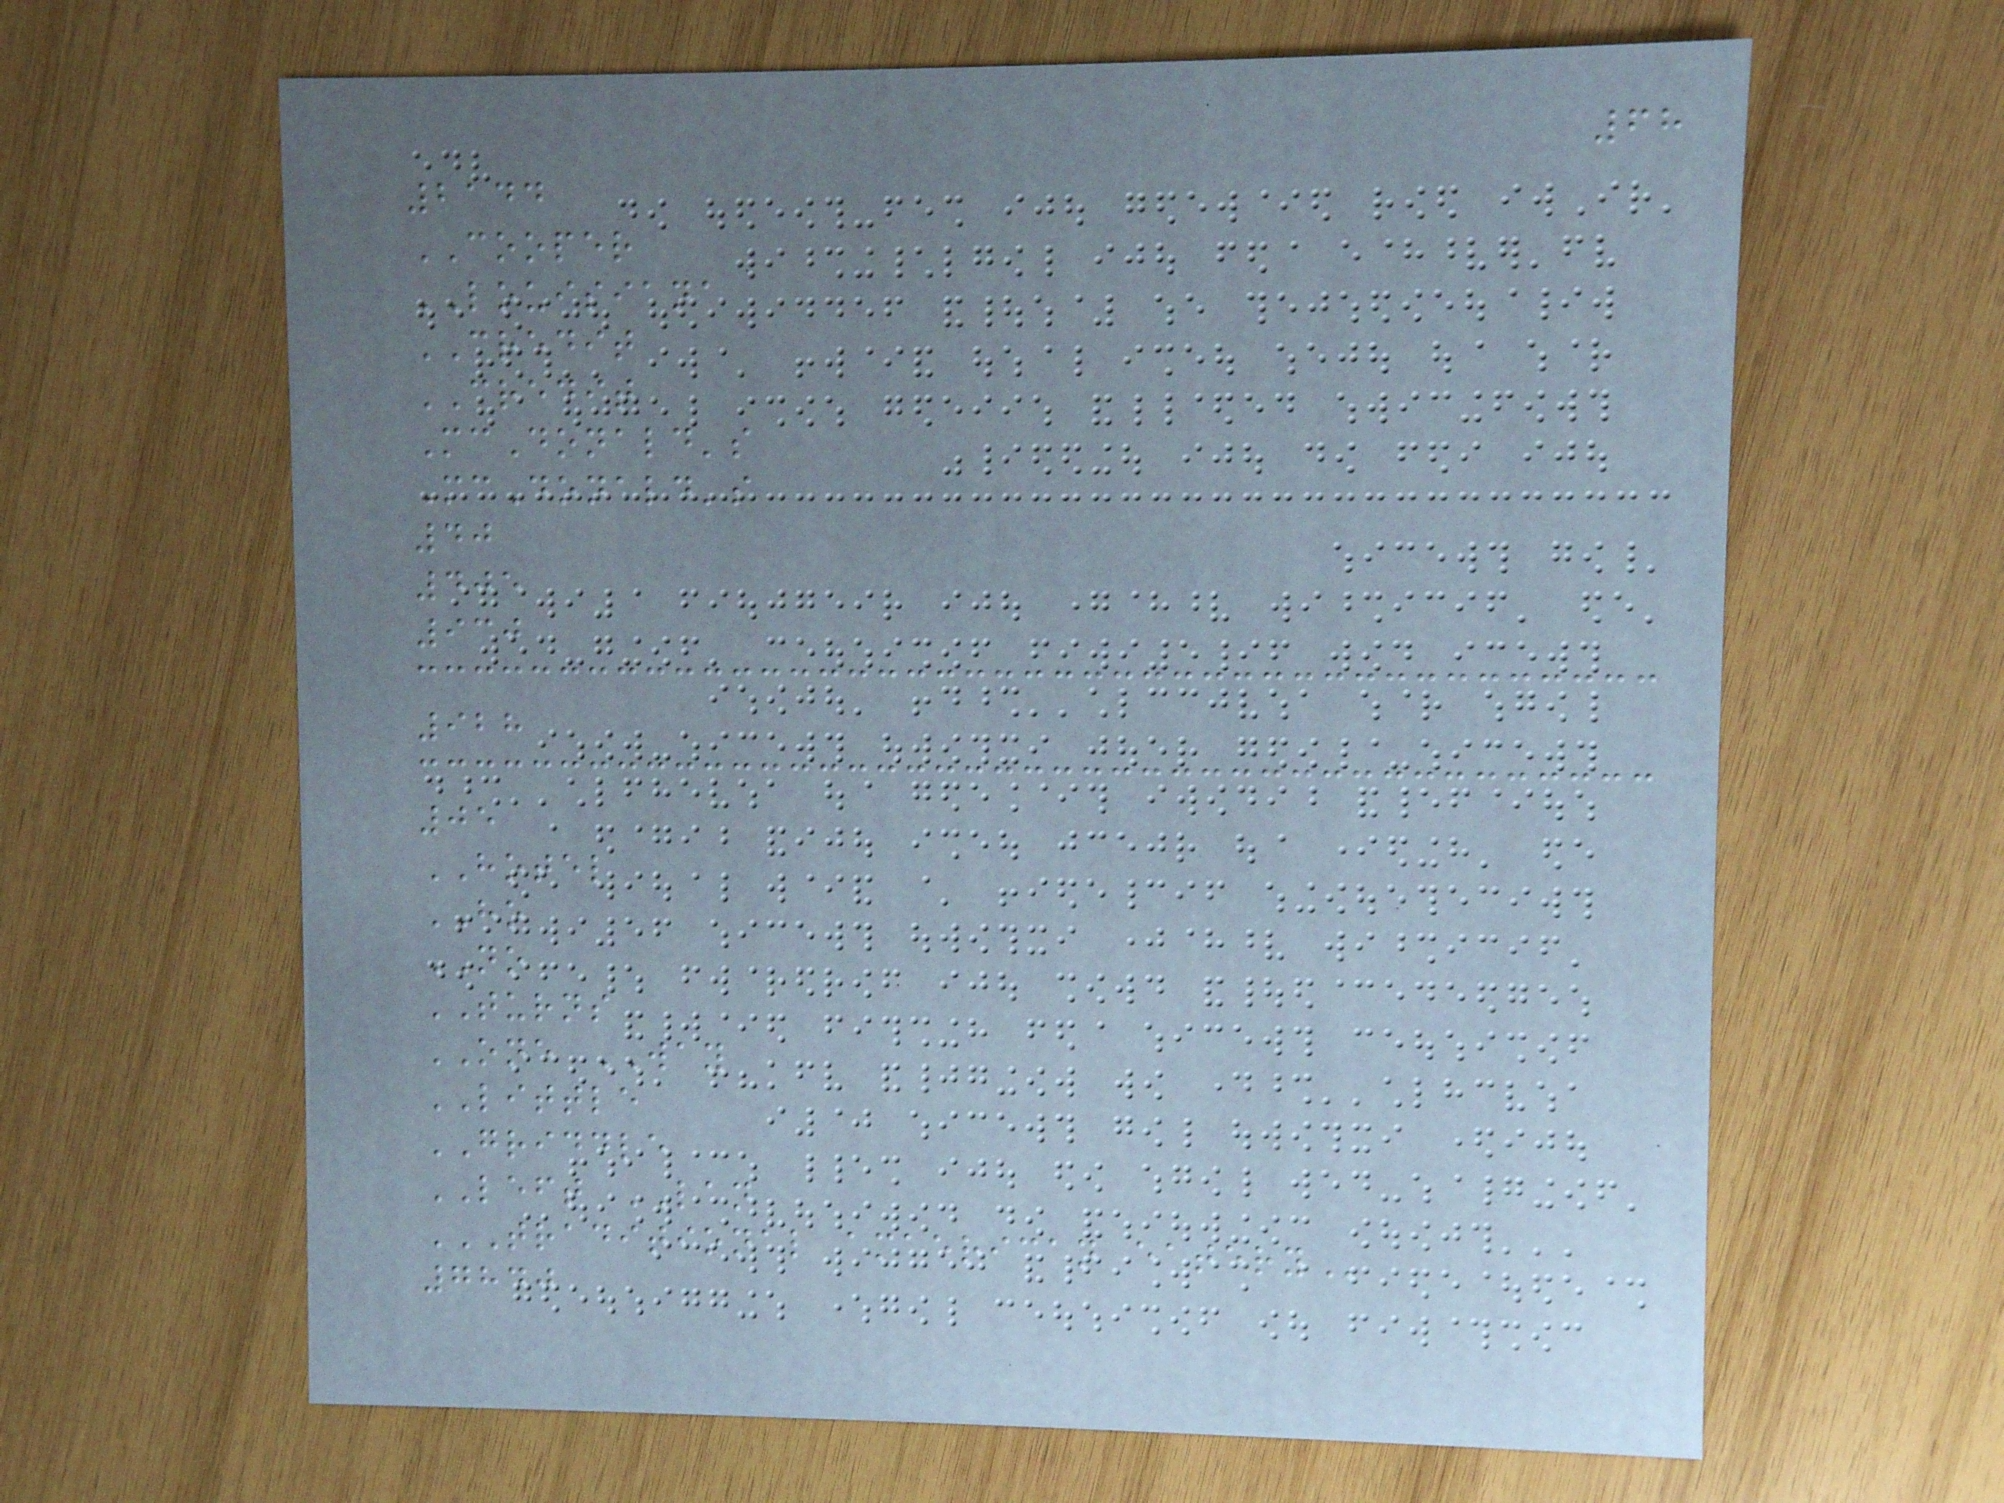68
2144
COOPER
LOUISIANA
CREDIT
CREDIT
McDonald's
McDonald's
40
405
930
928
05
HOTEL
HO
NO
TURNS
ONE WAY
LITTLE
GRIDDLE
LEFT LAN
TRADITIONAL AMAERICAN EATERY
7840
